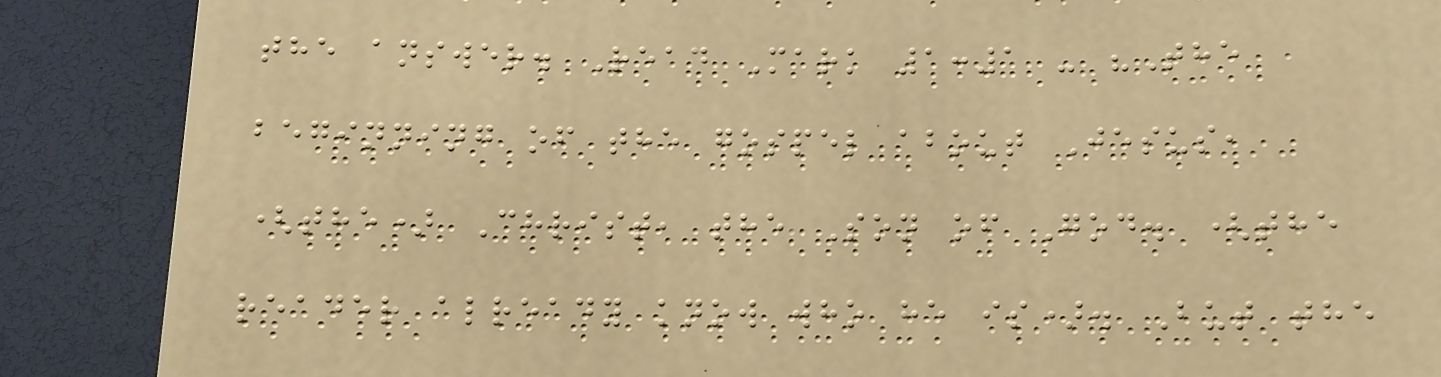the answer. Read Mark 1:1 - "The
beginning of the gospel about Jesus,
(the) Christ, the Son of God. (the
reader already know who he is). But the
